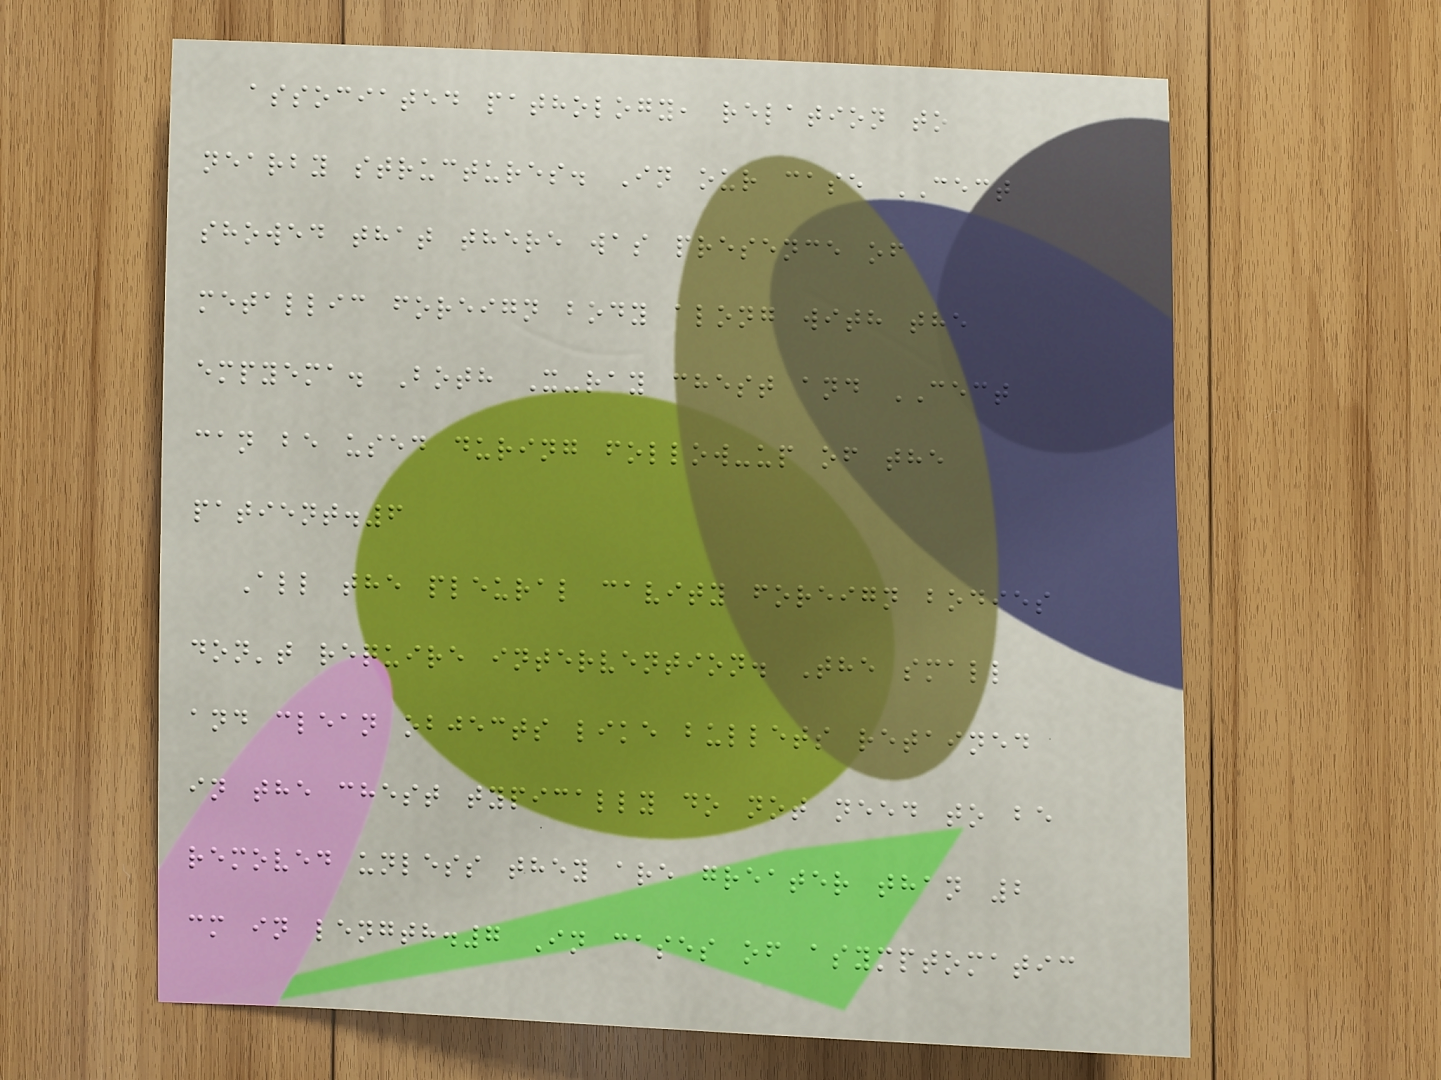associated pathology, relation to
nearby structures. In our case CECT
showed that there was presence of
metallic foreign body along with the
empyema. Both X-ray chest and CECT
can be used during follow-up of the
patient.6
All the pleural cavity foreign bodies
don't require intervention. The small
and clean objects like bullets retained
in the chest typically do not need to be
removed unless they are greater than 2
cm in length.7 In cases of asymptomatic
